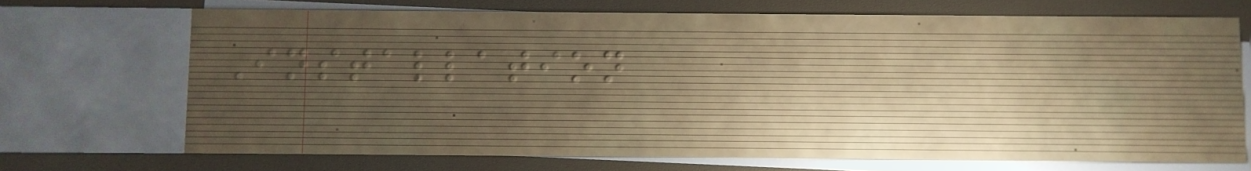Installation
